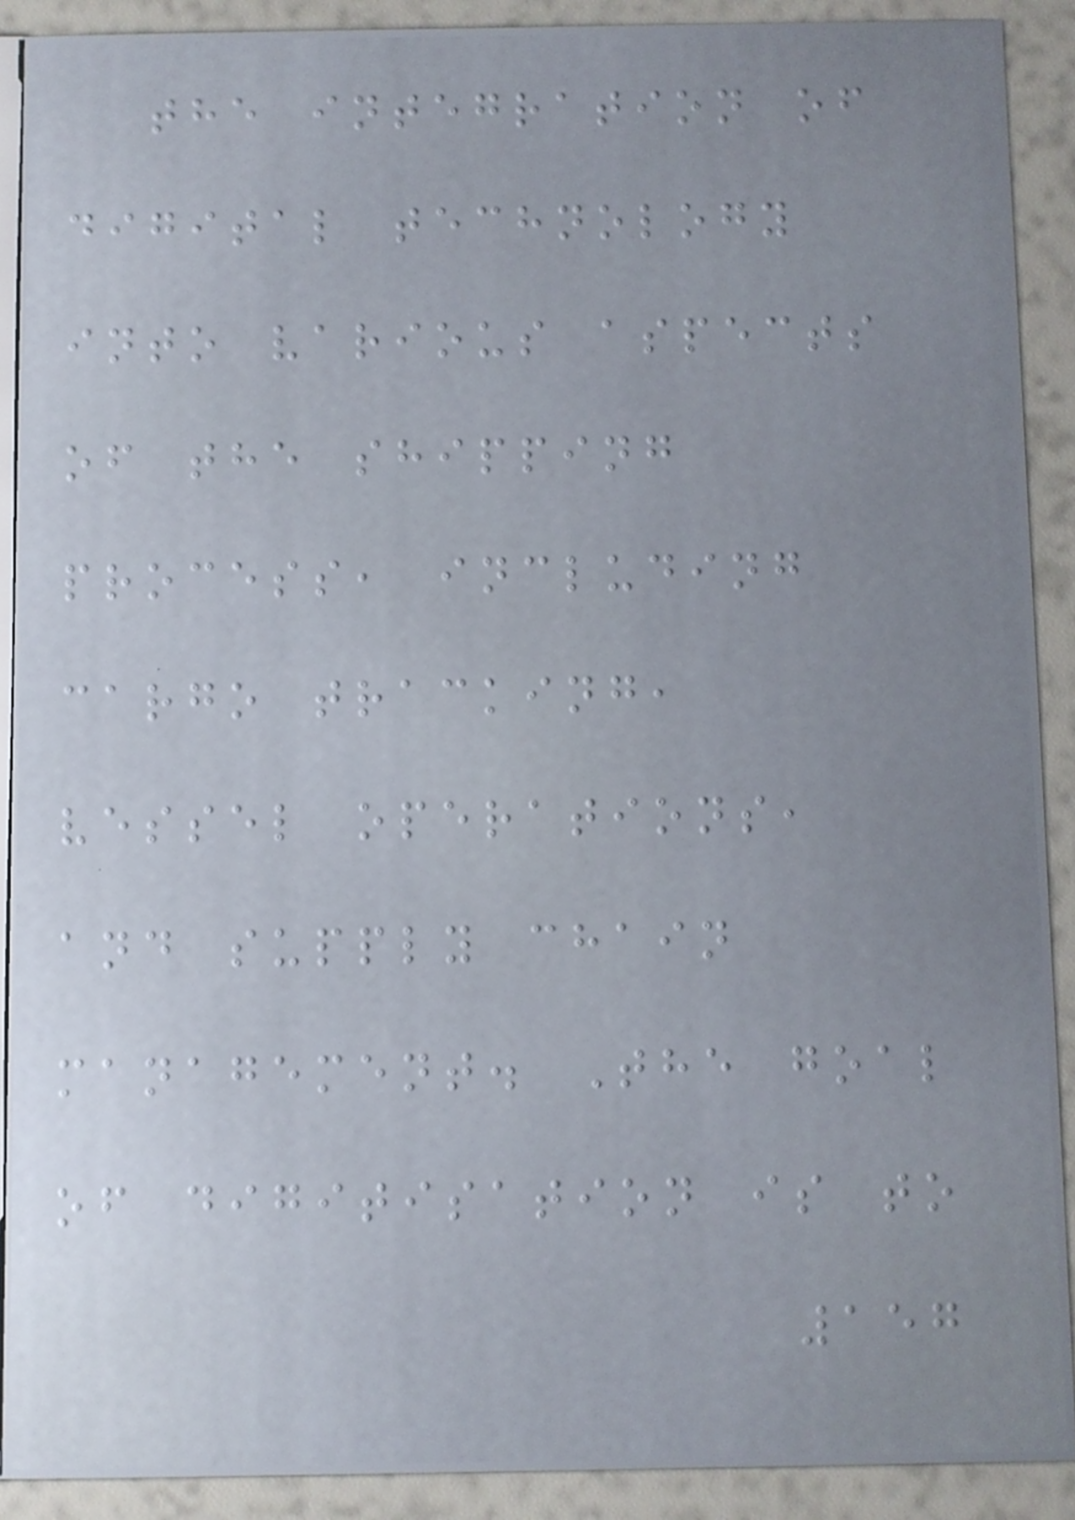the integration of
digital technology
into various aspects
of the shipping
process, including
cargo tracking,
vessel operations,
and supply chain
management. The goal
of digitisation is to
157
